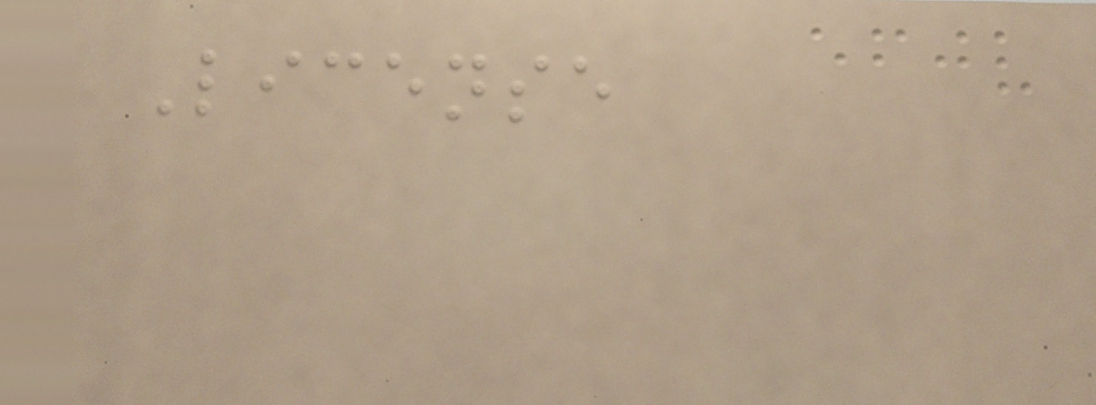License
